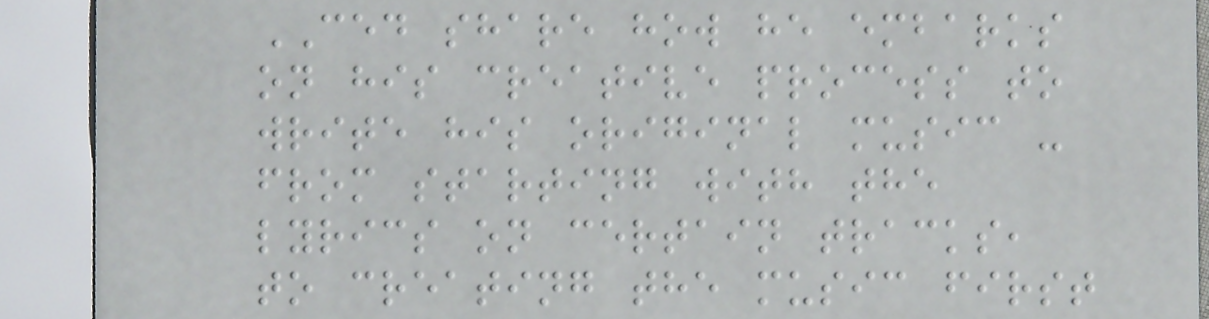CED share how he embarks
on his creative process to
write his original music -
from starting with the
lyrics on certain tracks,
to creating the music first
